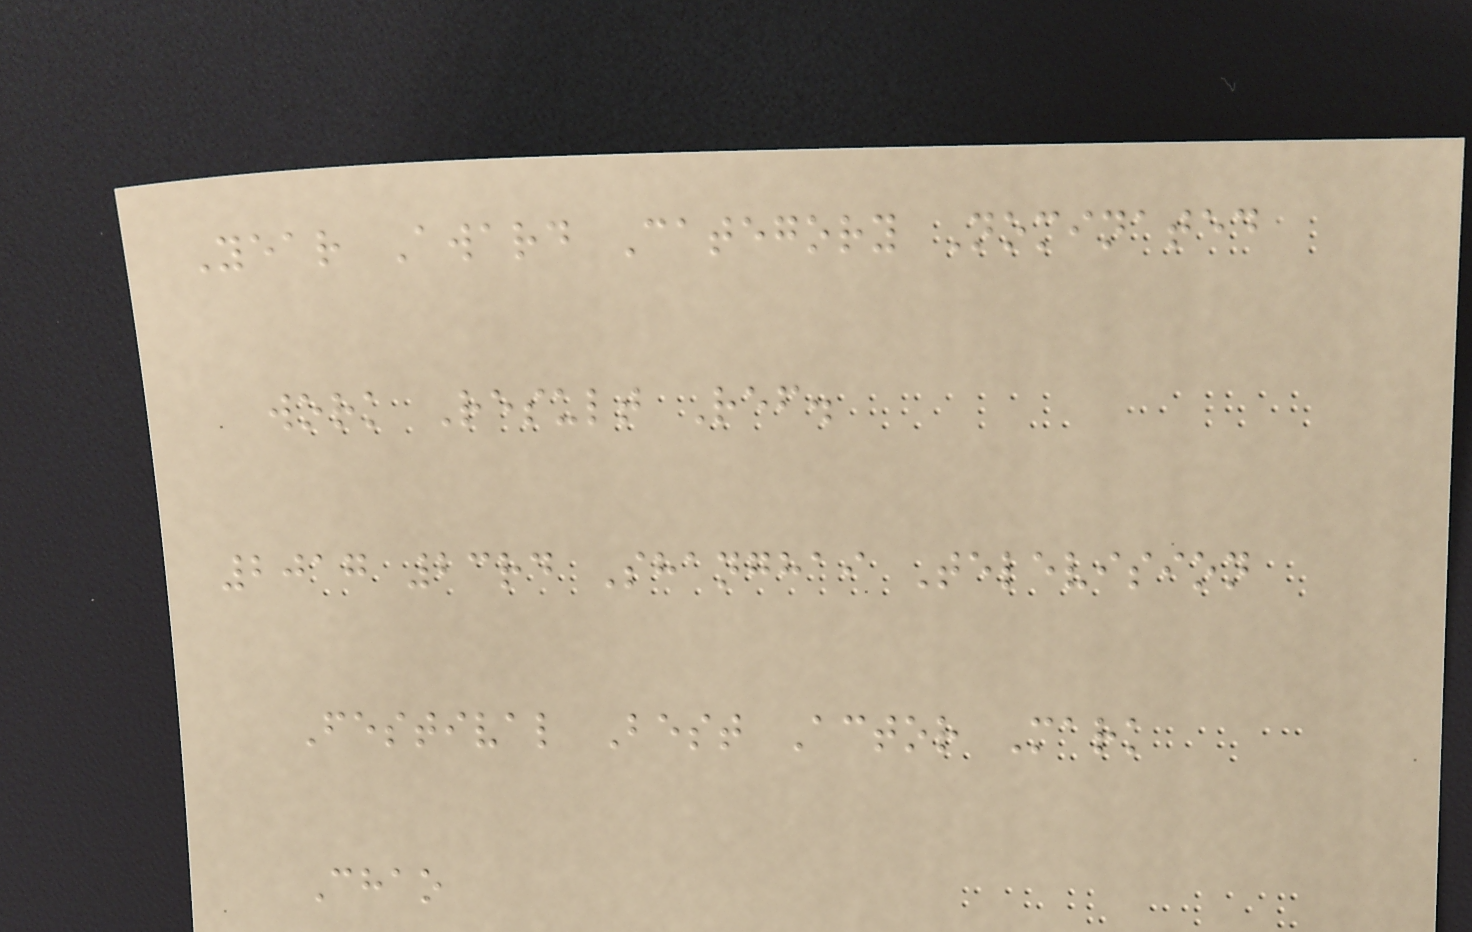Year Award Category Nominated
work Result Ref.
2017 23rd Shanghai Television
Festival Best Actor Mark
Chao
